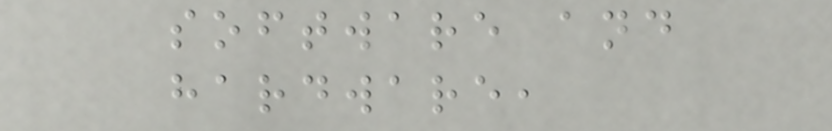software and
hardware,
